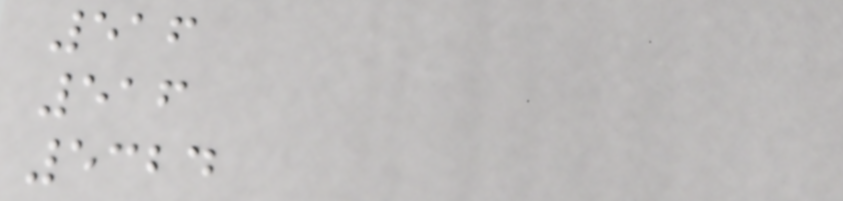516
516
5324
